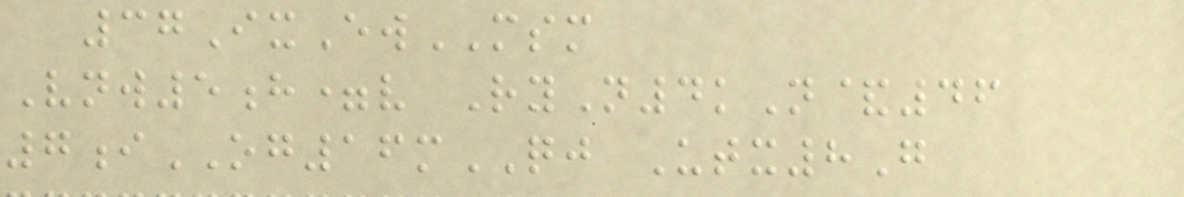37IxEwMSM
Vnw5h=v RyN4kN&46
7iOG16mQJ Utx8G
